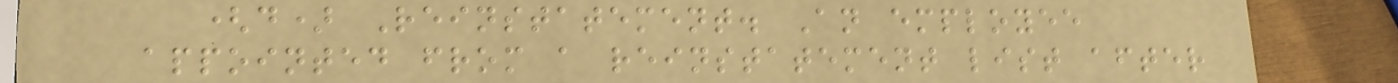(d) Reinstatement. An employee
appointed from a reinstatement list after
